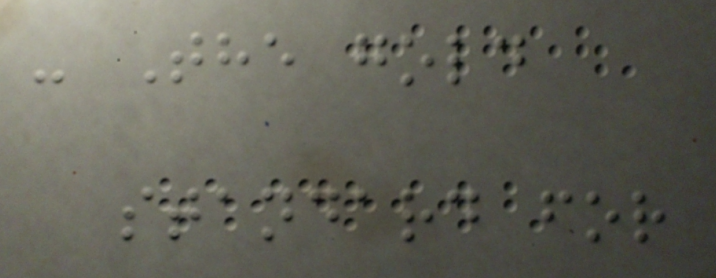- The gold
standard for
